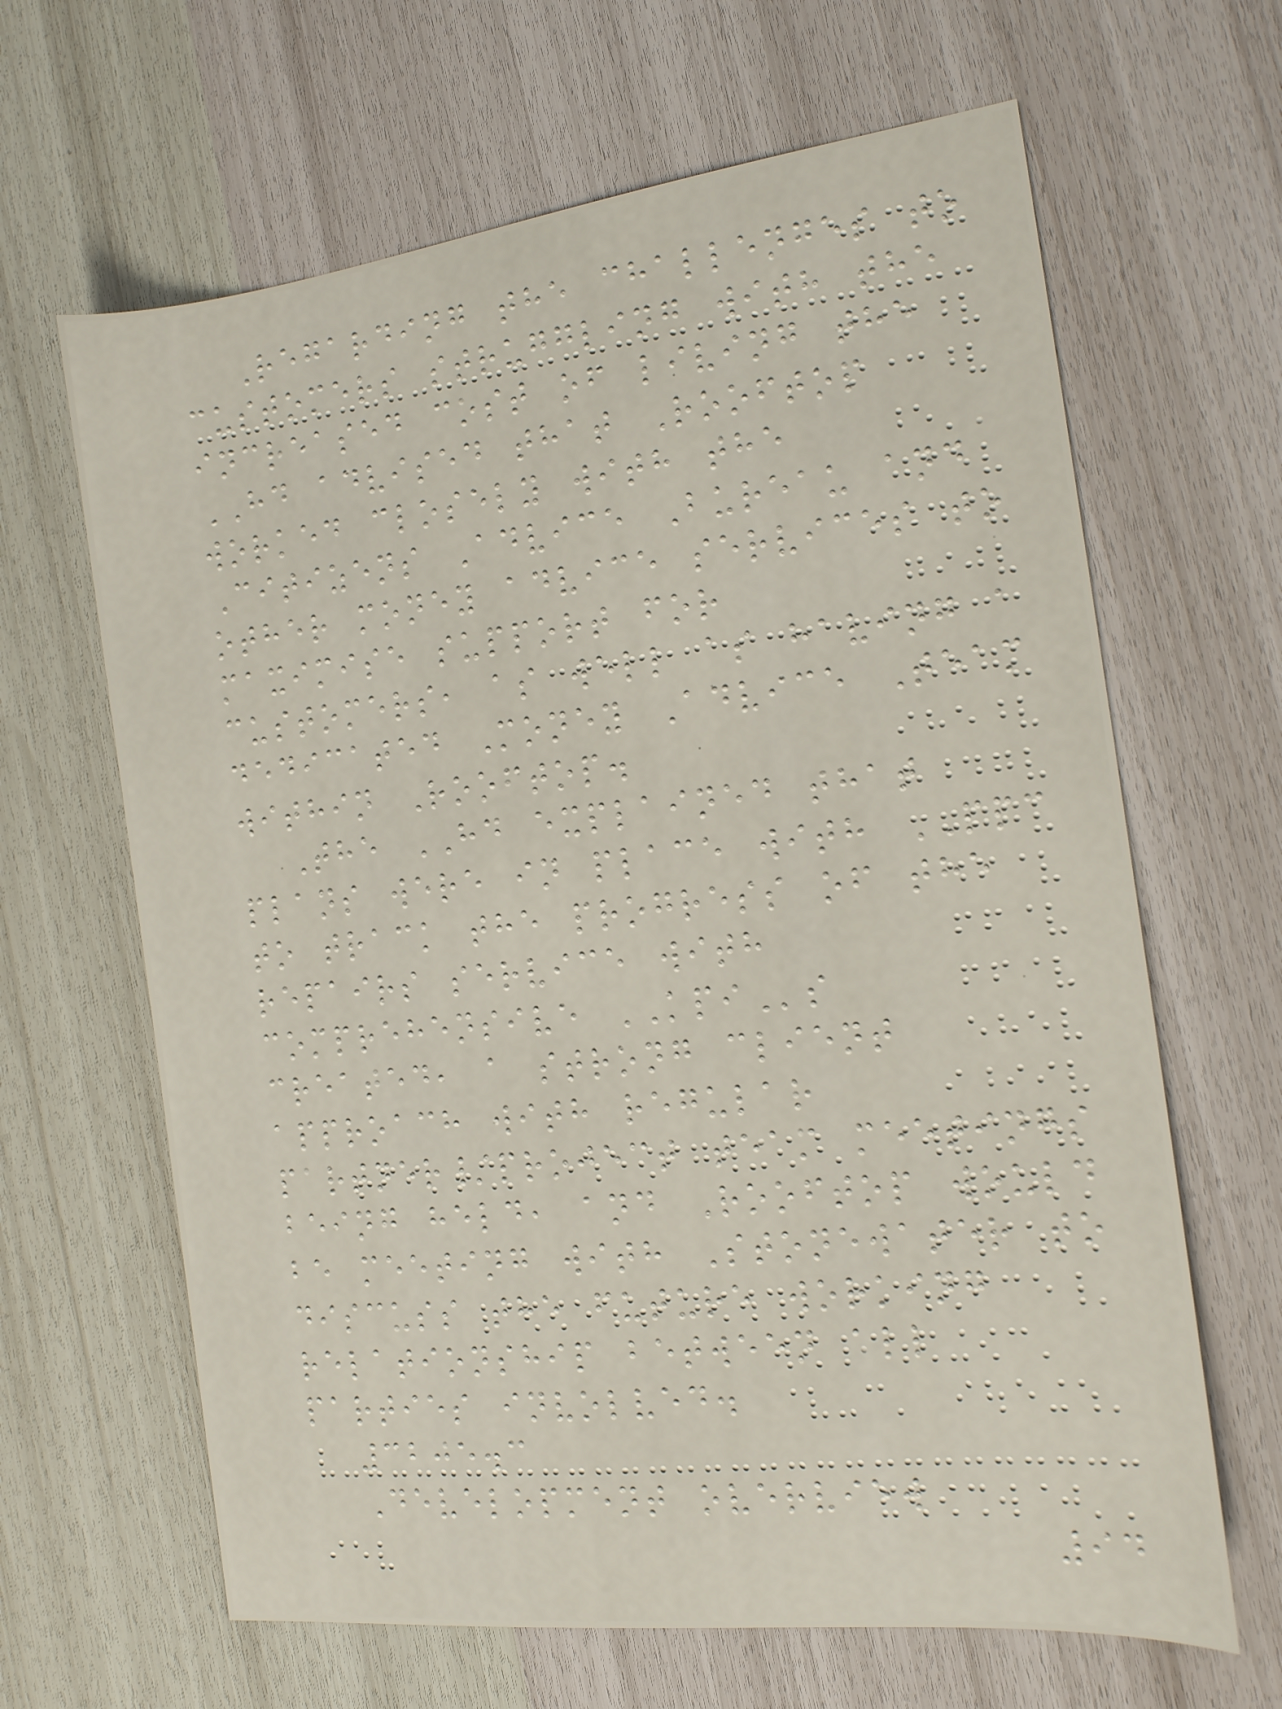Regarding the challenges to
customers struggling with the
increased cost of living the
HD advised that Rooftop
worked closely with the
Citizens Advice Bureau and
other money advice services to
maximise support for
customers, as well as having a
dedicated Money Advice Team
within Rooftop.
The HD explained that
plans were in place with PPC
to track the progress of the
repairs service with
comprehensive KPIs
created, a strong client
approach with regular
partner/project team meetings
being held, and Rooftop would
be meeting with Stonewater to
discuss the future working
relationship between all
parties involved.
3205.3
Development overview
94
